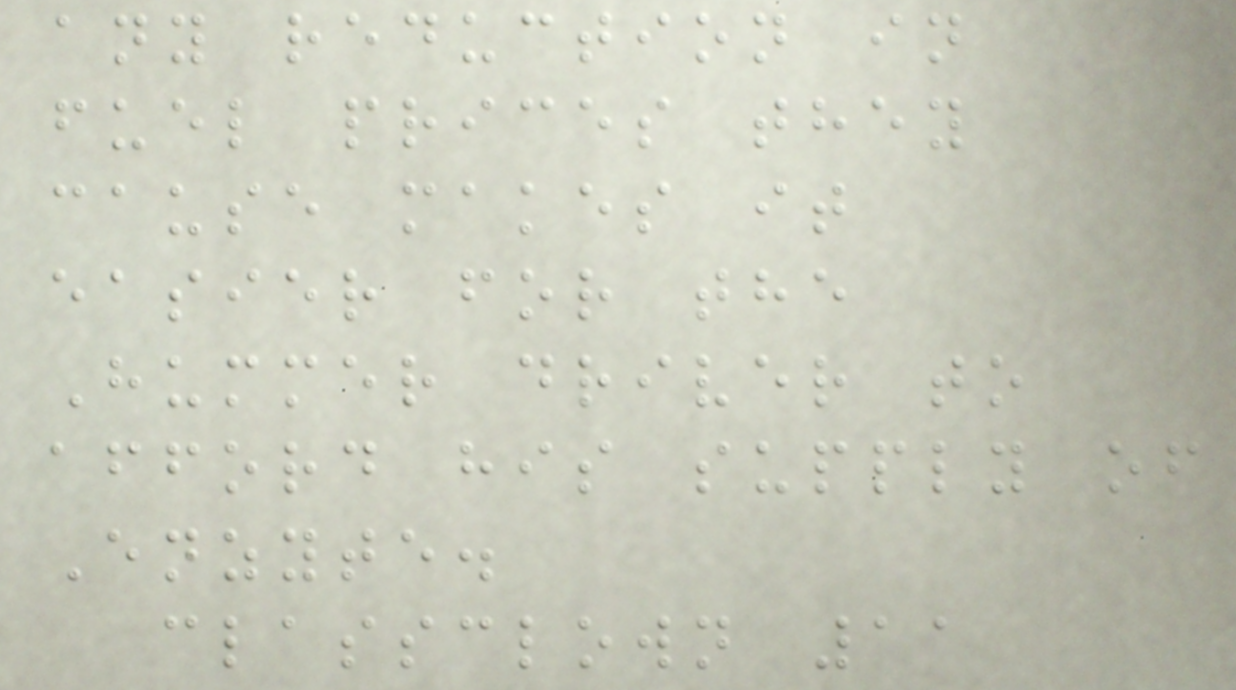any reduction in
fuel prices they
cause makes it
easier for the
Hummer driver to
afford his supply of
Enzyte.
classclown 11
